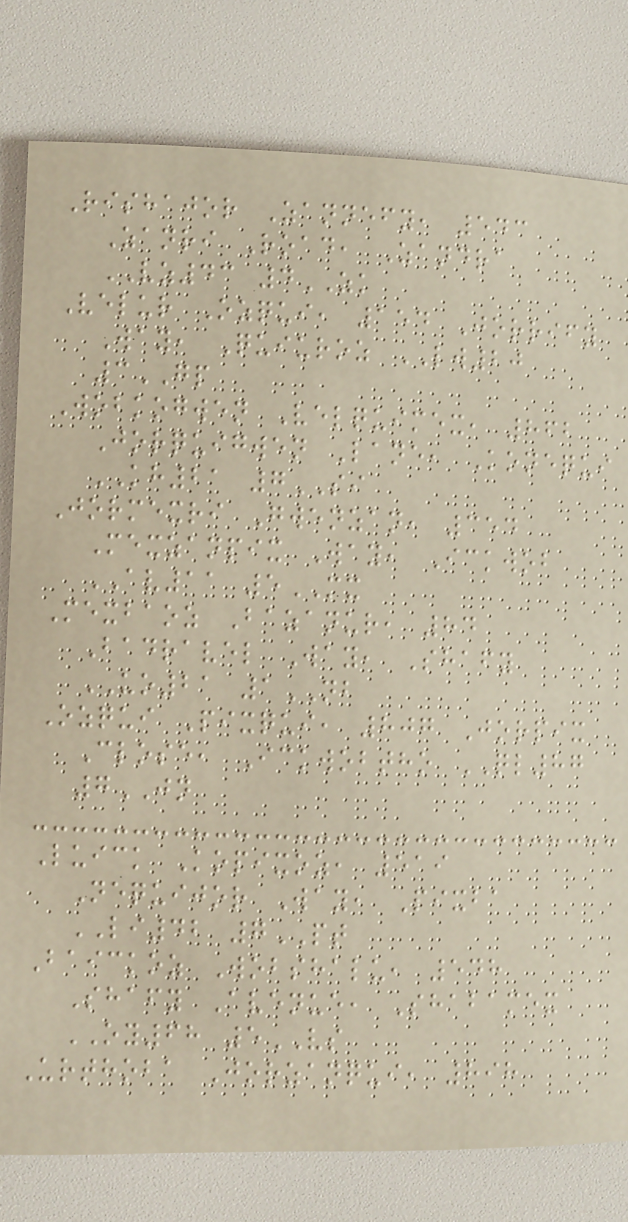Rishajor Zannefy, 543
Zanri Road, Zandra
VZ43 4ZK
Velur Ozqui, 154 Jorrify
Way, Quiuroz LW20
3GP
Wobkogwen Velquimex, 862
Jorquigwen Lane, Konequi
KH21 7SI
Jormexri Gwenzan, 354
Mexzanpix Way, Ickwob
AV11 5MX
Mexbaoz Bazanur, 84
Badravel Way, Shafy
UO21 1NB
Ozqui Pixqui, 807 Jorpix
Close, Ickwobtho QL87
7JN
Luick Kopixoz, 519
Nequijor Way, Pixba
LI42 7PT
Baickoz Wobshalu, 548
Shafy Avenue, Shabamex
OY68 5VS
Urthoba Jorzanqui, 898
